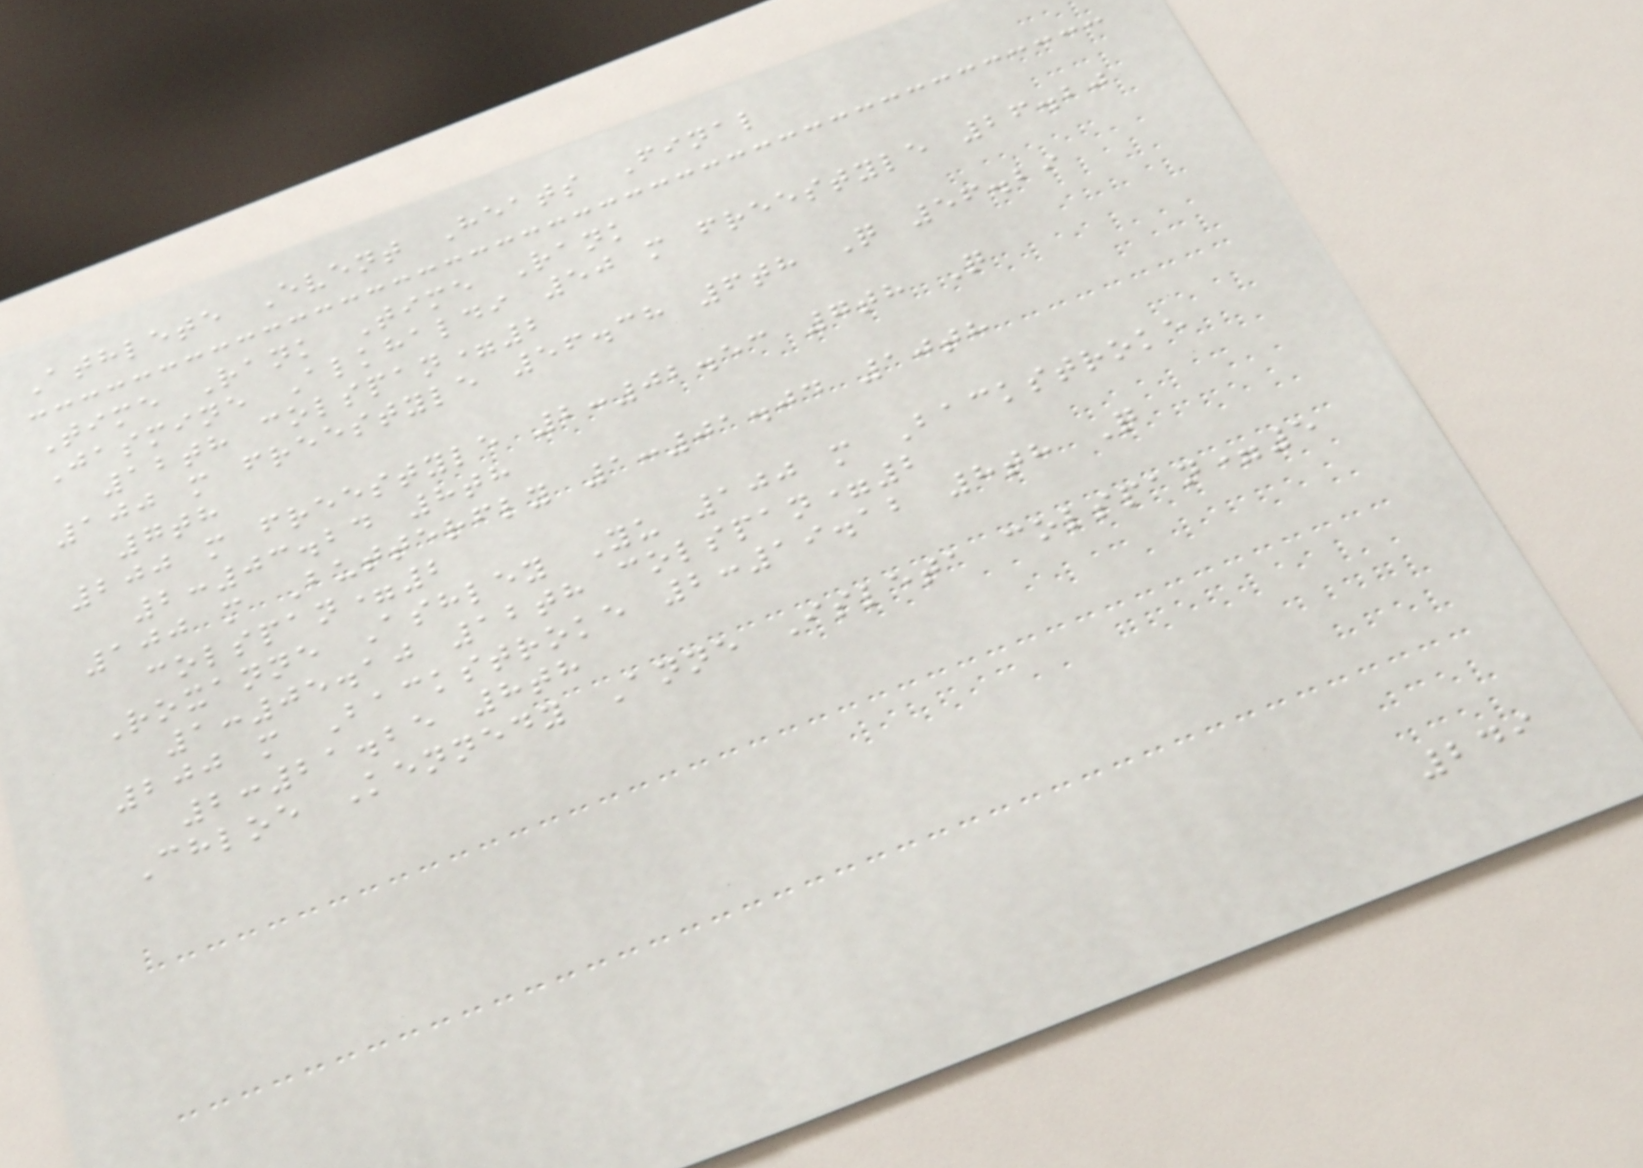Athlete Event Heats Final
Time Rank Time Rank
Jasmine Alkhaldi 50 m freestyle 26.20
12th colspan=2
100 m freestyle 56.38 6th Q 56.29
7th
200 m freestyle 2:02.53 7th Q
2:03.24 8th
100 m Butterfly 1:01.04 10th
colspan=2
Roxanne Ashley Yu 100 m Backstroke
1:05.10 12th colspan=2
200 m Backstroke 2:19.12 8th Q
2:21.25 8th
Chloe Kennedy Anne Isleta colspan=5
249
